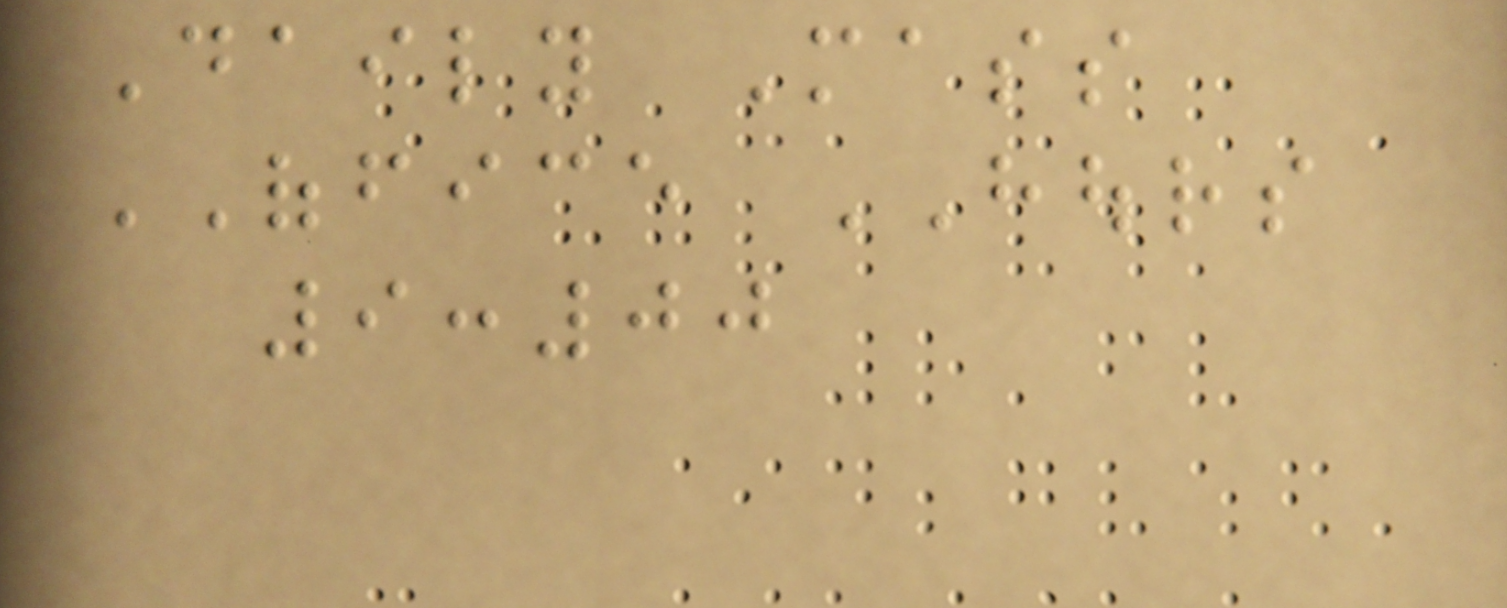Daily Mass
OFFICE HOURS
9:00
